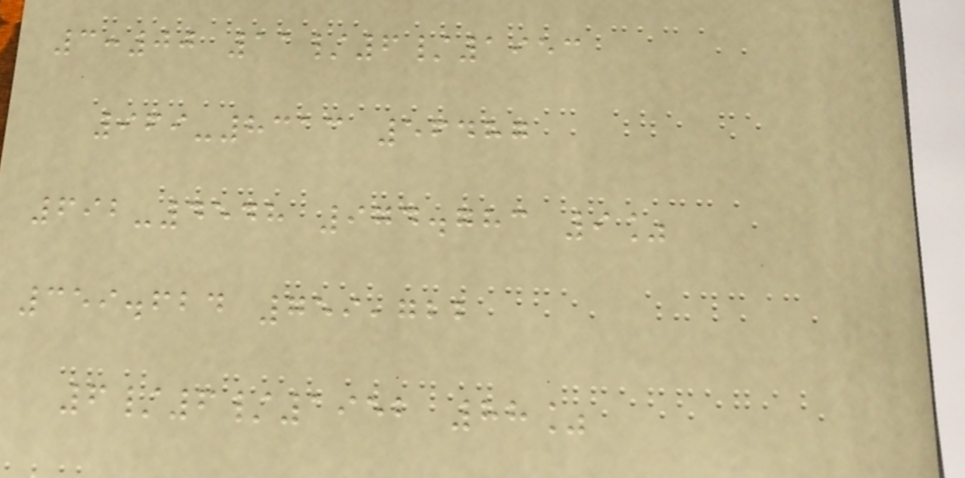3:00 11/6/1953
969-8313 56487
692-4548 974.783 9%
359.624 759,722
6/6/1952 88%
